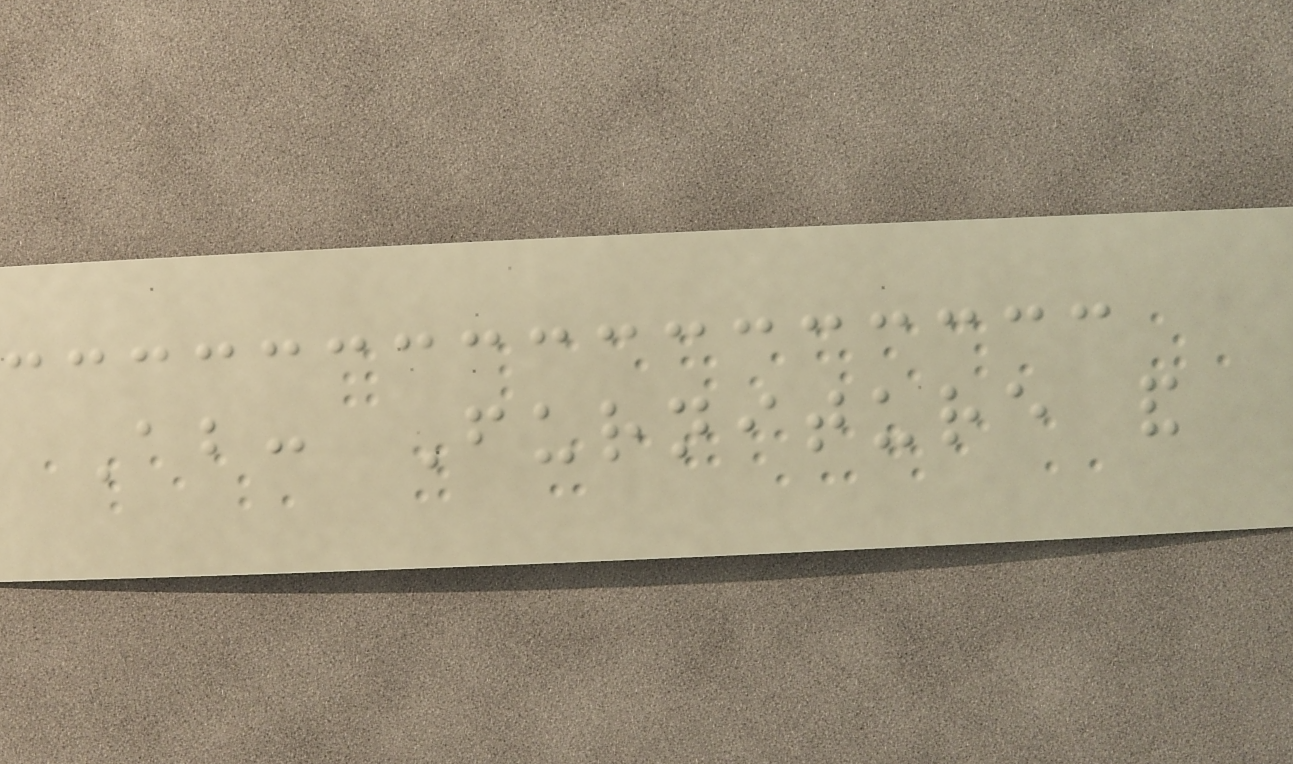About: Furniture and
